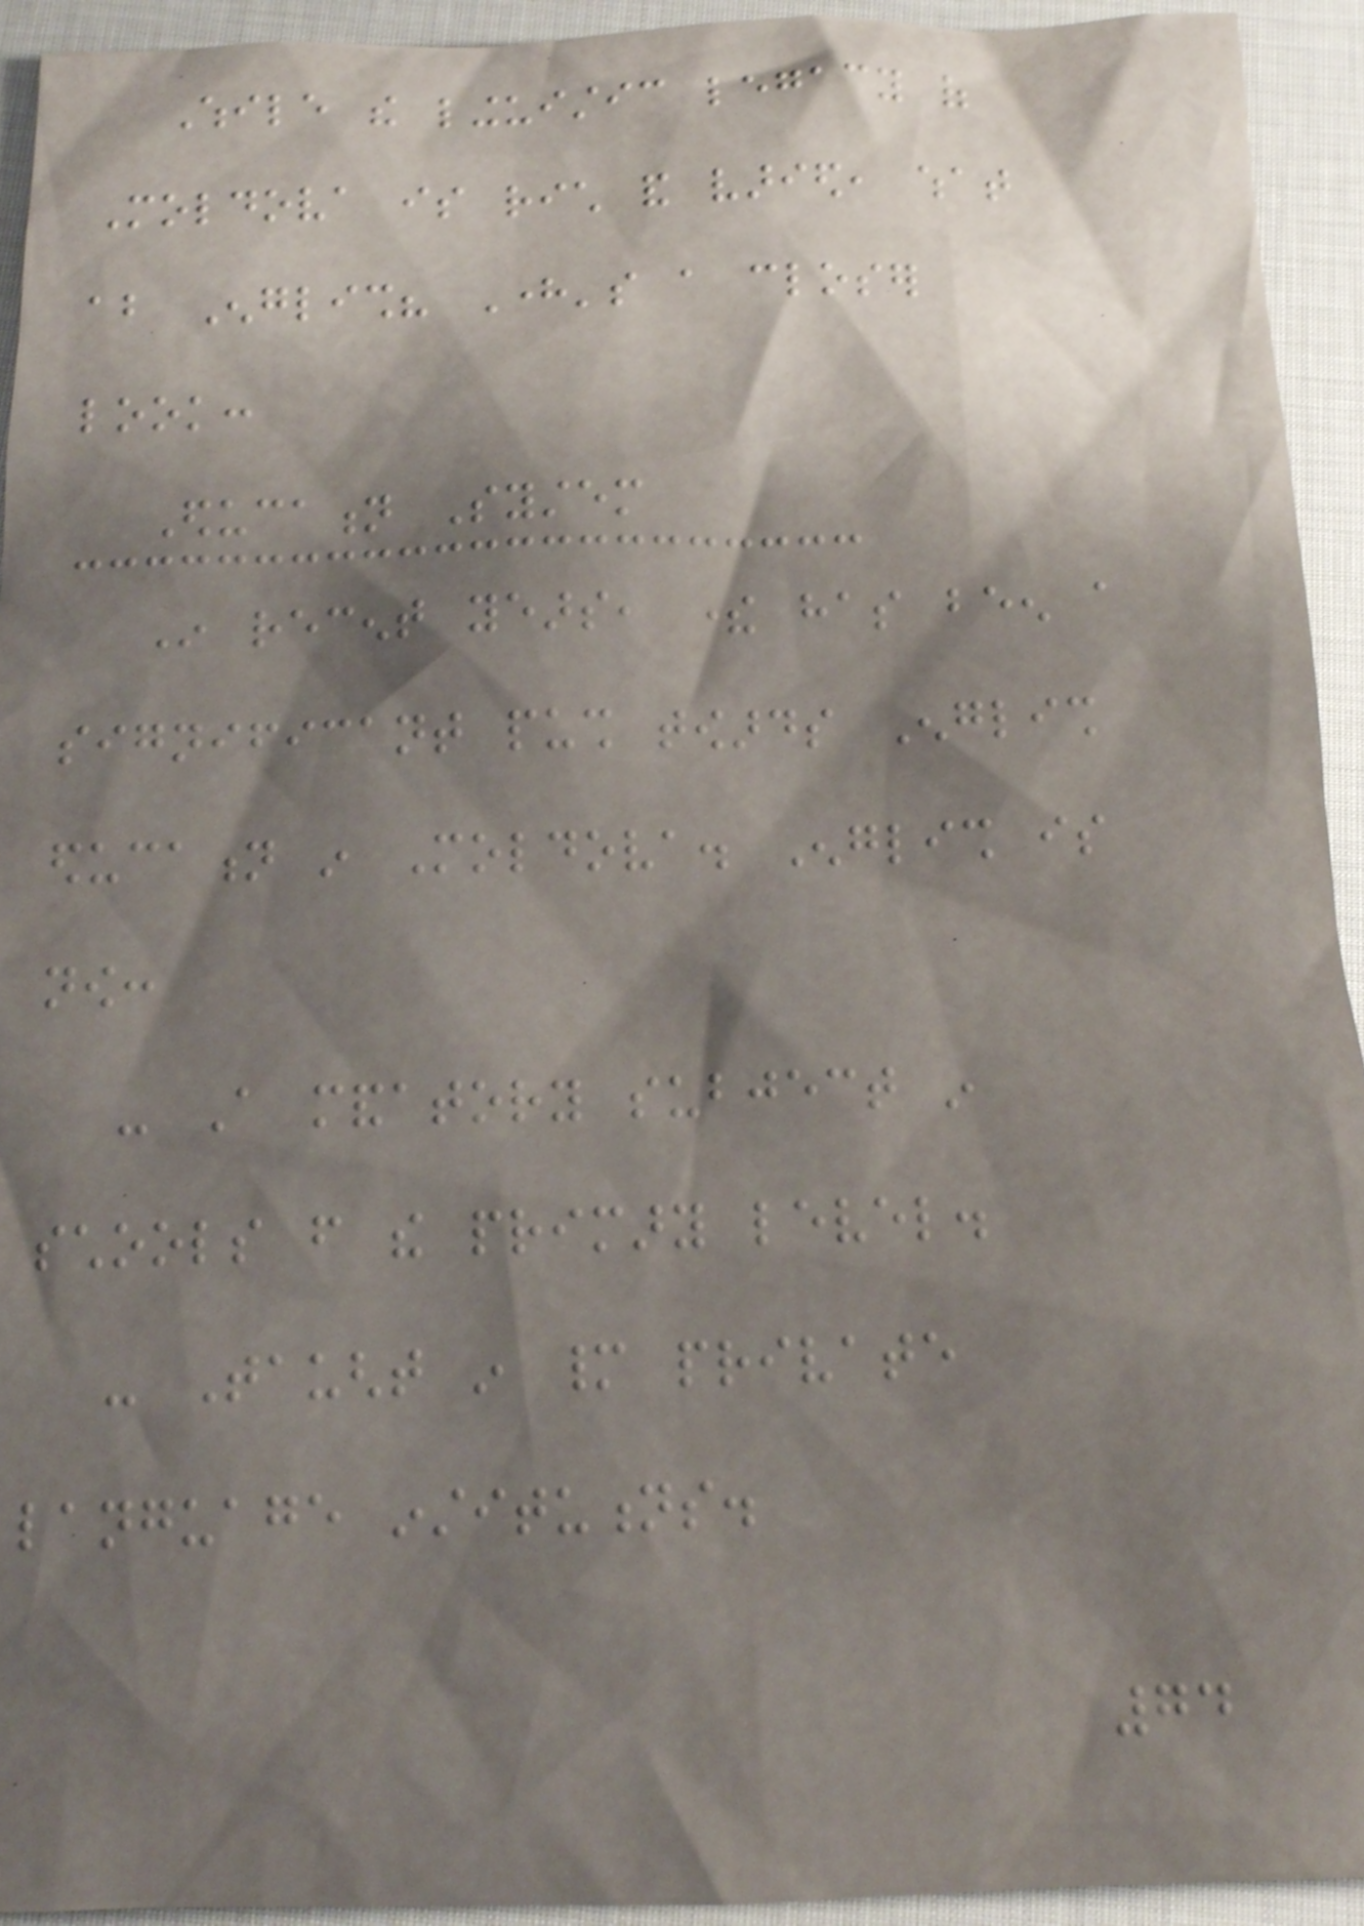While the linguistic legacy of
Moldova is rich and varied, what
about English? Here's a closer
look:
Education System
In recent years, there has been a
significant push towards English
education in Moldova. English is
now:
- A mandatory subject in
schools from the primary level.
- Taught in many private
language institutions.
74
